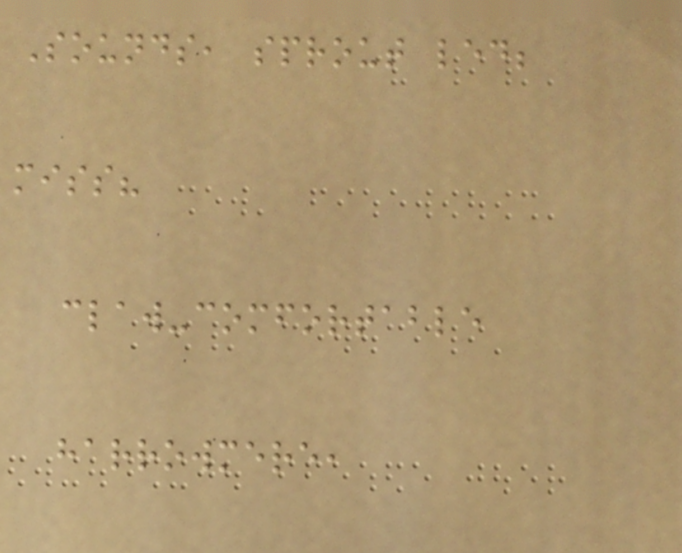Sounds, sprout led;
miss?
claw-comfortable
harrowmere,
